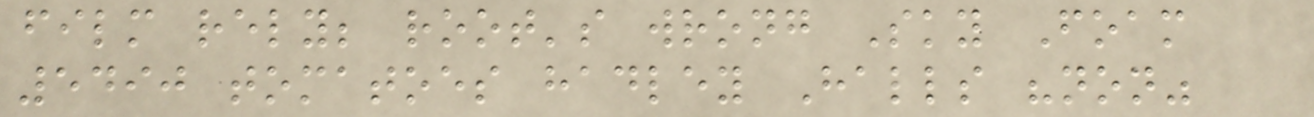film rely; root's wrong Sky Foam
5490 tomatoes hadley Halls "non"
